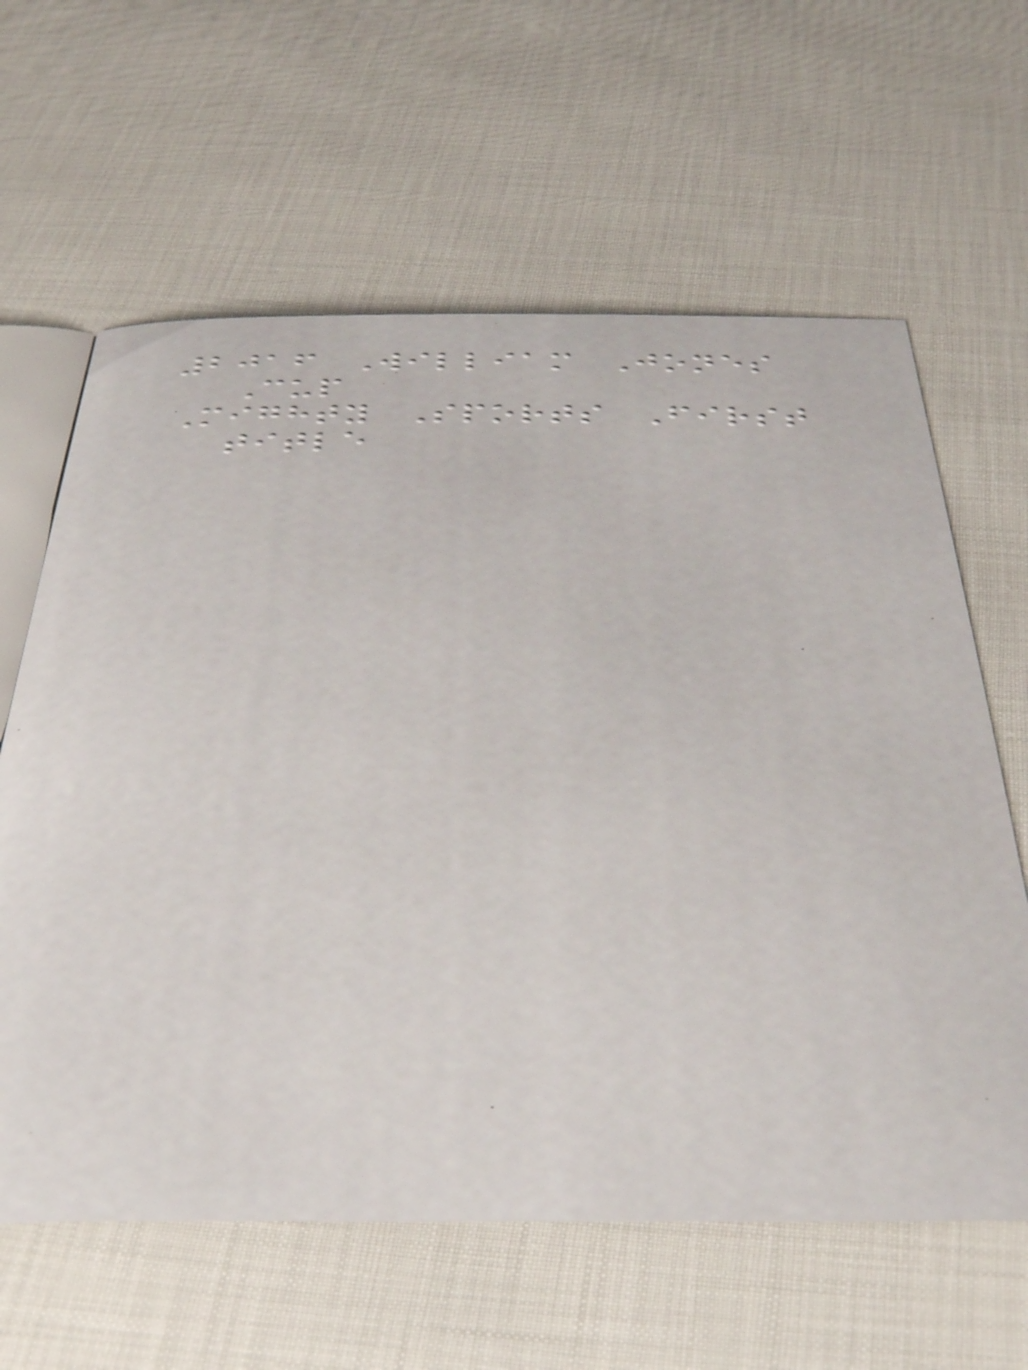2016 William Jones
Cup
Mighty Sports First
title
